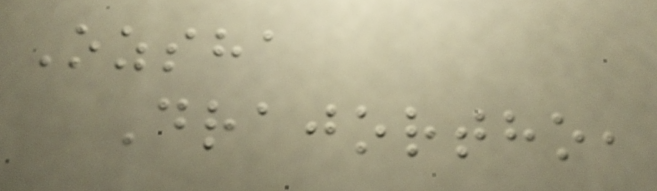Ozsha
Drajortho,
